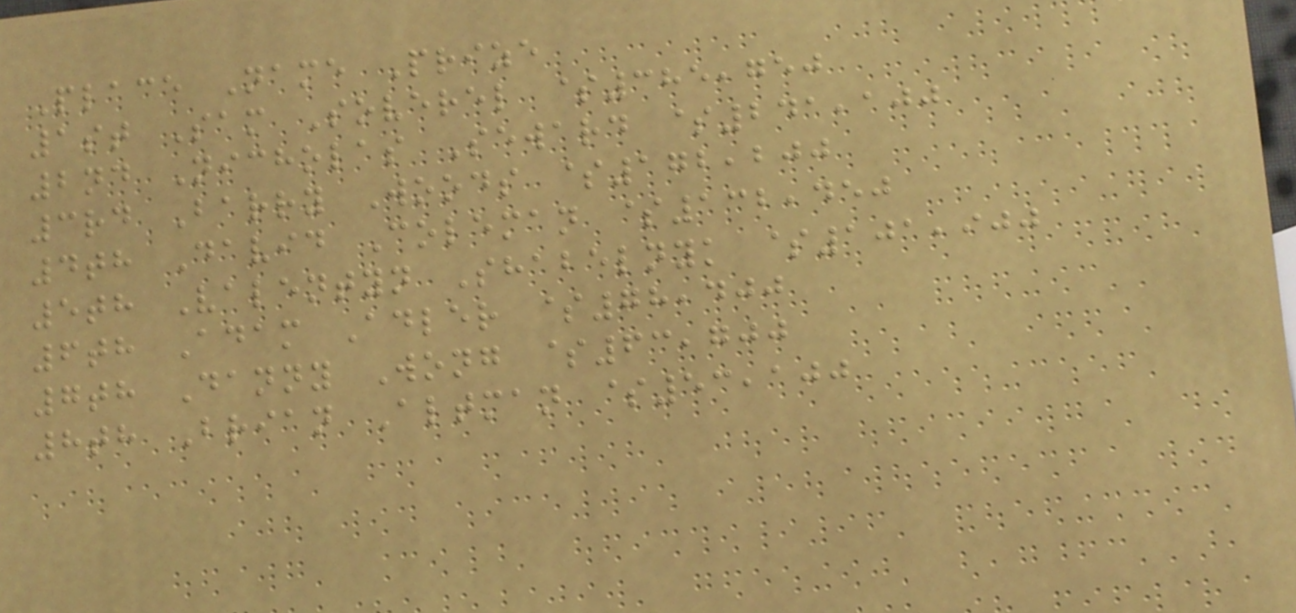Place Name Prize
1st Sam Soverel $385,750
2nd Nicholas Seward $241,100
3rd Barry Woods $172,200
4th David Coleman $132,450
5th Valentyn Shabelnyk $101,900
6th Adam Adler $78,400
7th Danny Wong $63,700
8th Brian Altman $53,100
